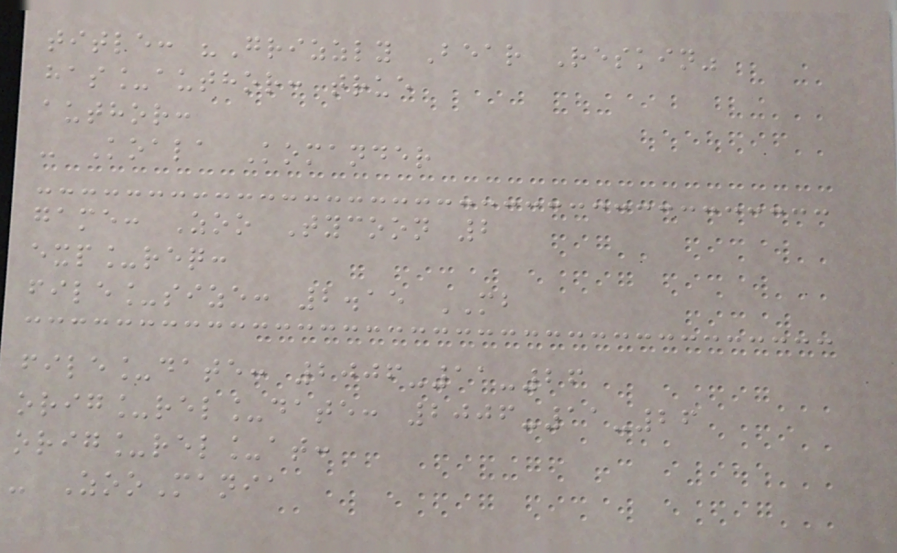title: "Grizzly Bear Reskin"
has_author: true
author:
- Koala Komander
game: Zoo Tycoon 2
exp_req:
file_size: 2.15 MB
file_date: 2006-11-26
orig_rel_date: 2006-11-26
orig_rel_at:
- ZooMania
